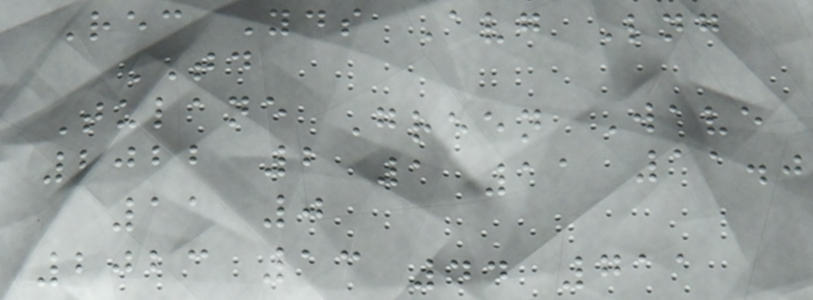Rec Yds Avg Lng
TD
Tulane Green Wave
2022 2 1 11 11.0
11 0
2023 13 44 711
